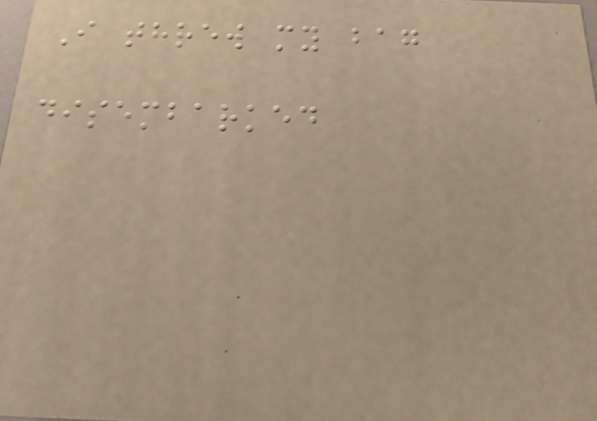I threw my bag
disembarked
